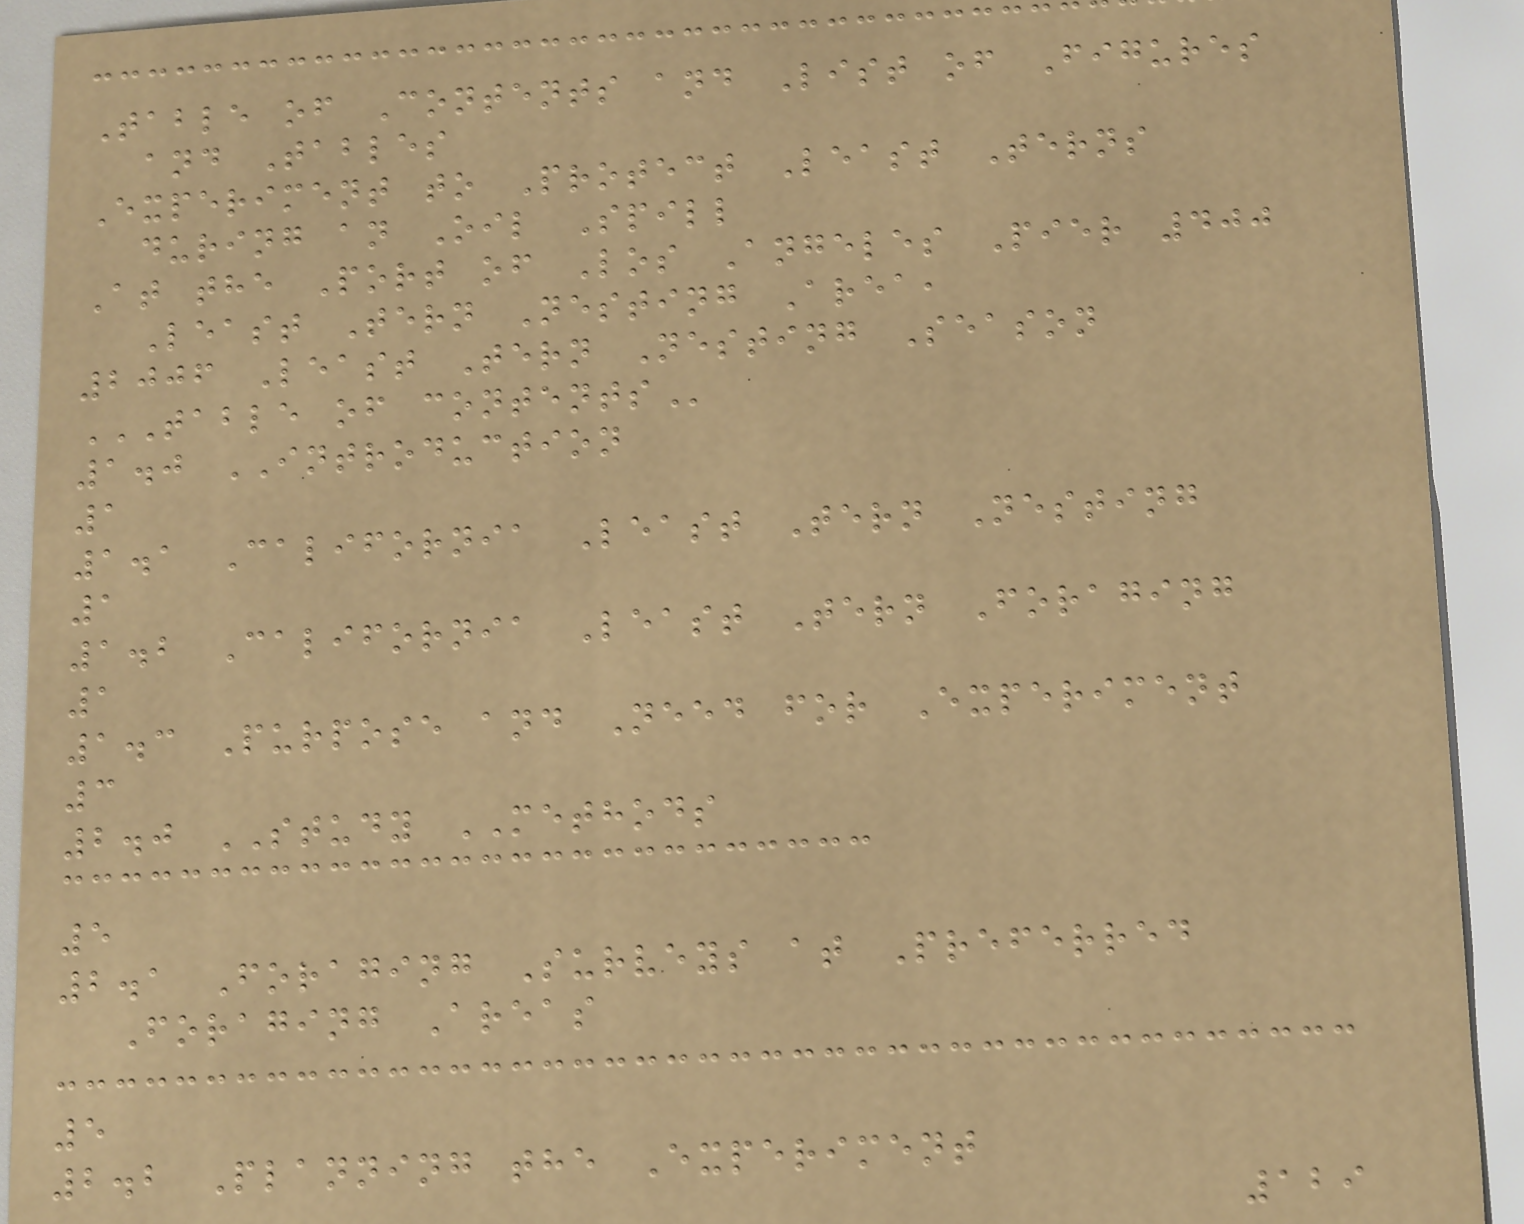Table of Contents and List of Figures
and Tables
Experiment to Protect Least Terns
during an Oil Spill
At the Port of Los Angeles Pier 400
Least Tern Nesting Area,
2006 Least Tern Nesting Season
TABLE OF CONTENTS
1.0 INTRODUCTION
1
1.1 California Least Tern Nesting
1
1.2 California Least Tern Foraging
1
1.3 Purpose and Need for Experiment
3
2.0 STUDY METHODS
5
2.1 Foraging Surveys at Preferred
Foraging Areas
5
2.2 Planning the Experiment
129
